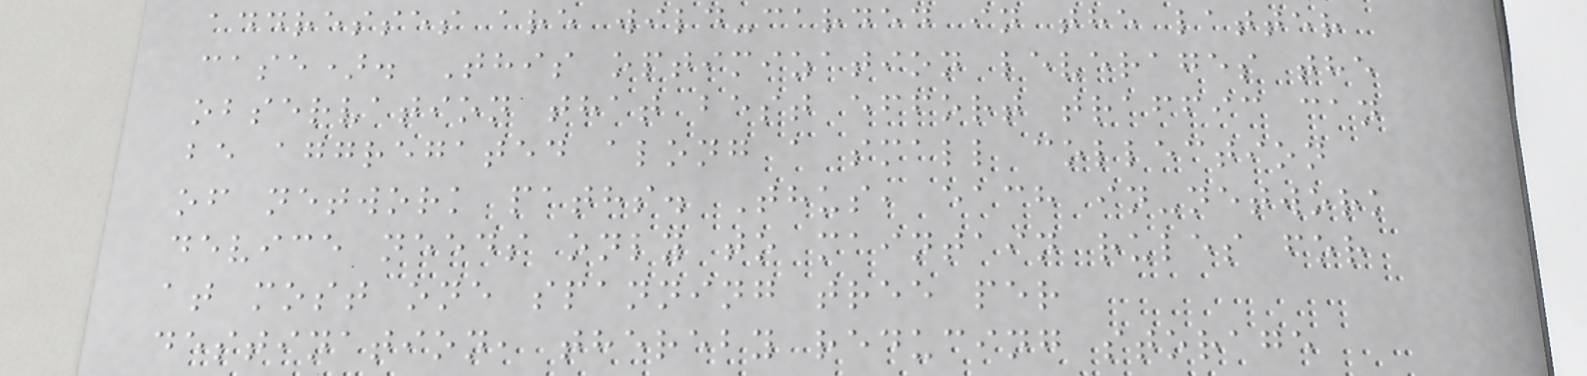addresses are wild-carded in the latter
case). This optimization leverages the
observation that best effort traffic can
be aggregated along a small collection
of network paths. Thus, each in-network
device needs only to maintain rules for
at most one spanning tree per
destination, thereby reducing storage
